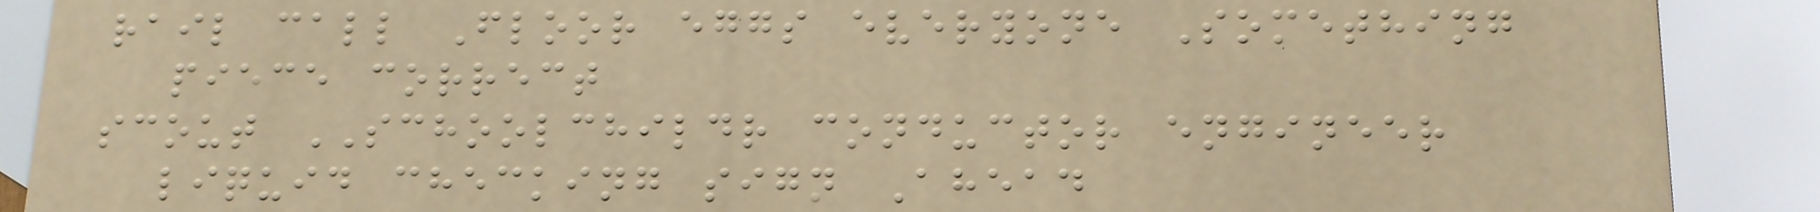rail call Floor eggs everyone Something
piece correct
scout SCHOOLCHILDR conductor engineer
liquid checking sign Ahead
